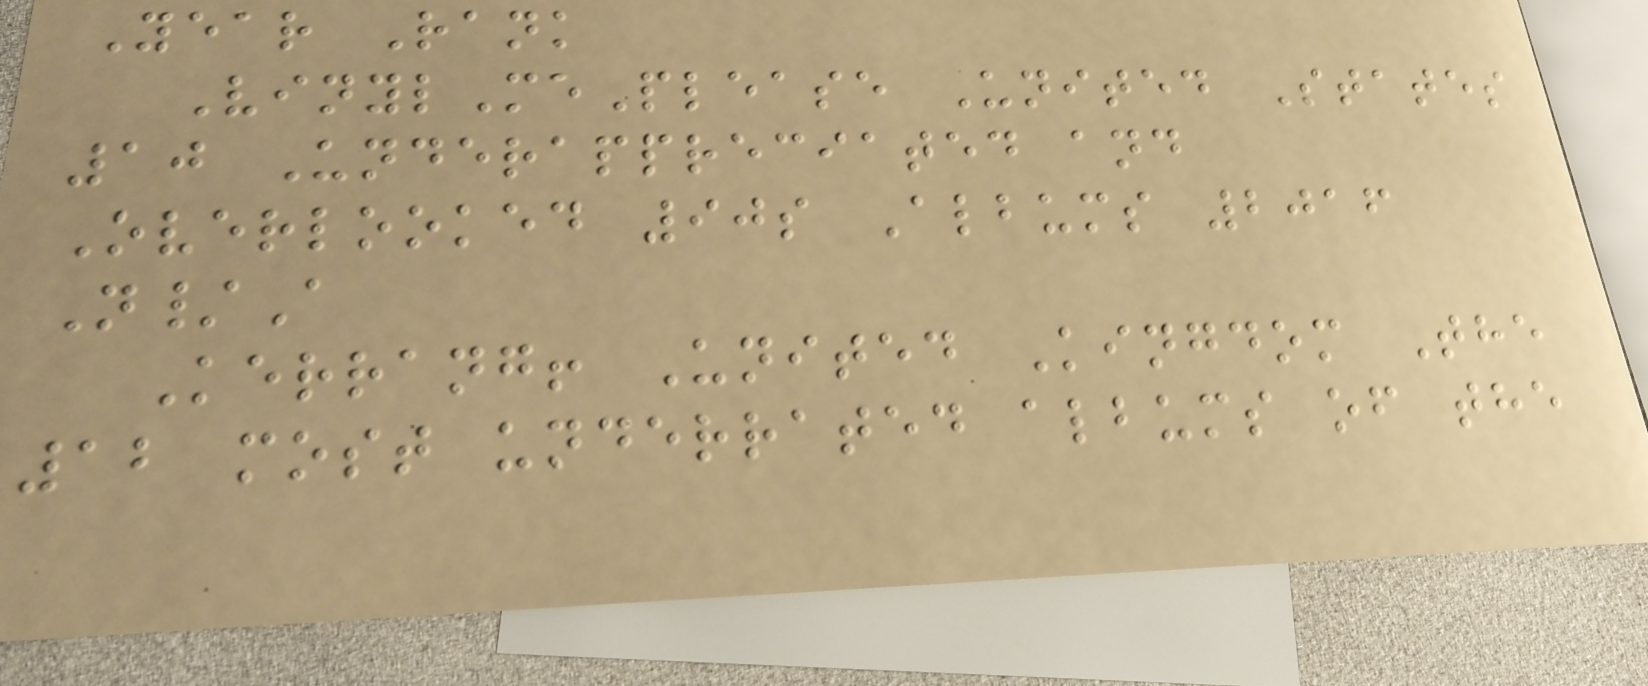Year Rank
VinylMePlease United States
10 Underappreciated and
Overlooked 90s Albums 2016
N/A
Kerrang! United Kingdom The
12 most underrated albums of the
